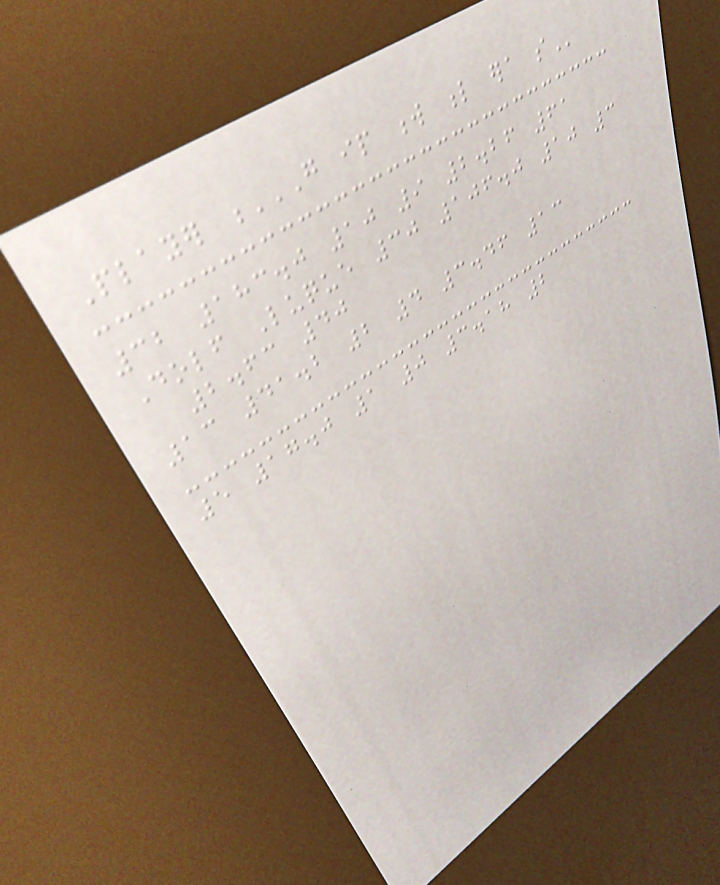Player G IP W L ERA SO
32 183.0 10 9 2.26 61
Dolf Luque 30 106.0 10 3
2.63 40
13 41.2 2 4 3.46 13
5 17.0 1 0 3.18 2
